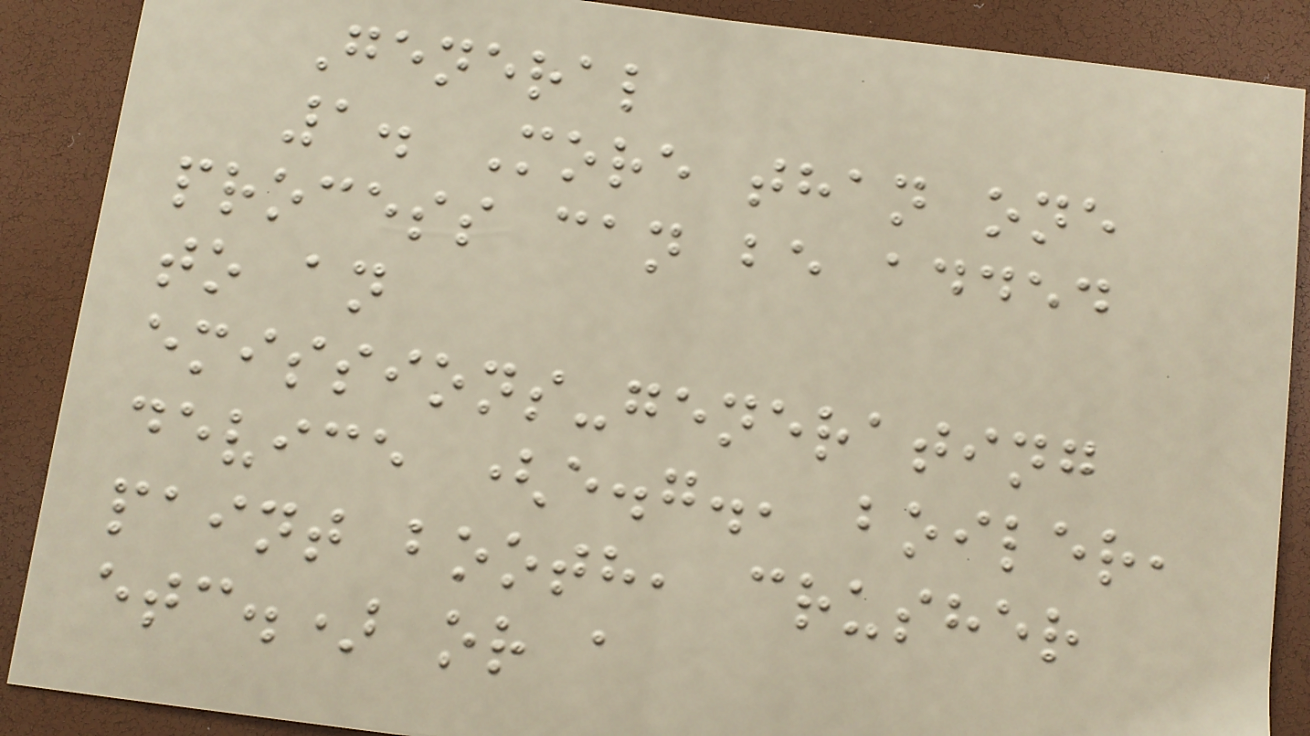General
1. More than one
process can be added
to an
emissions-generating
device (e.g., boiler,
paint booth, crusher
etc.) or a
